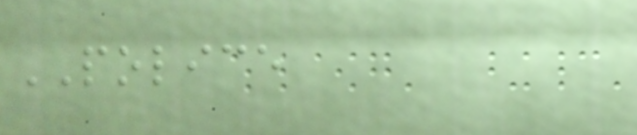POLICE
